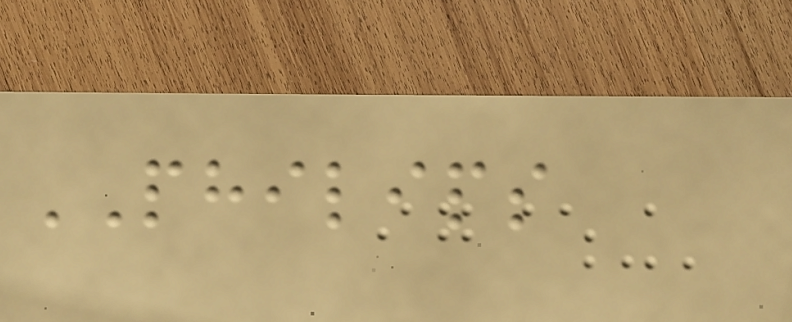PHILIPS
